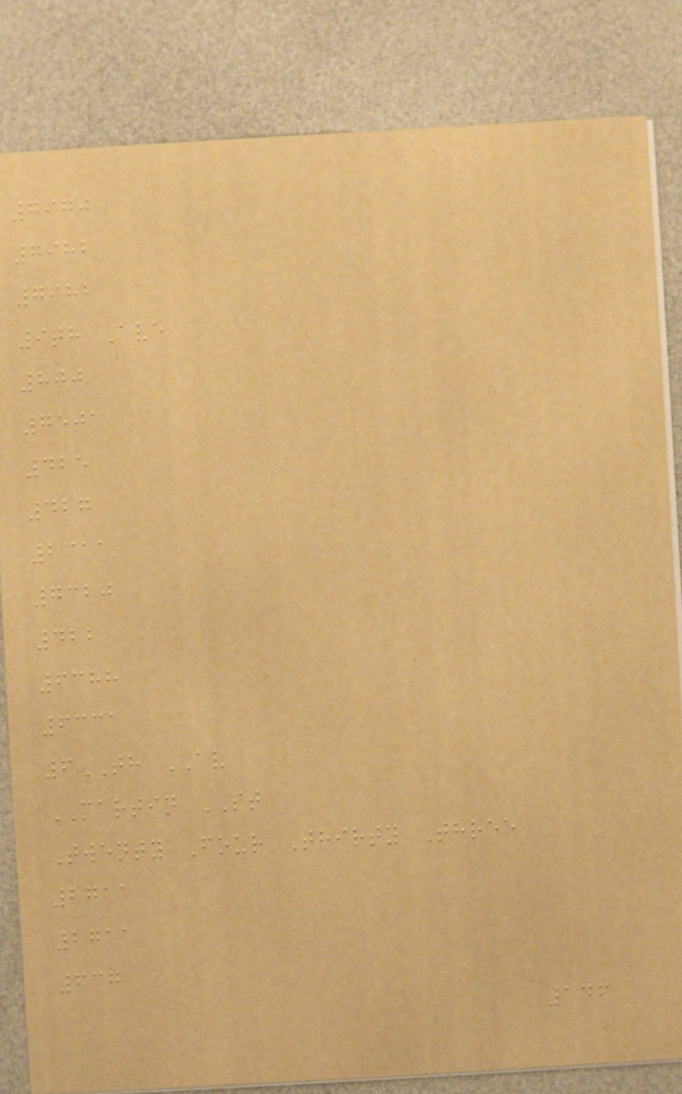7970
7982
7982
9th Ave
800
7501
425
427
2311
7320
422
6388
6331
6TH AV
MARTIN ST
Twenty Four Thirty Three
2711
2711
637
146
